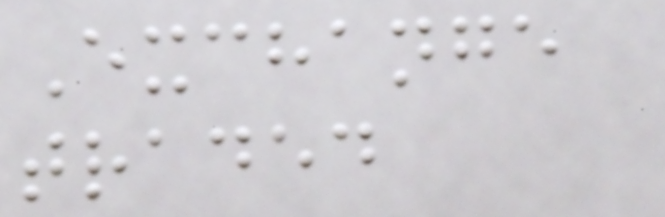Exchange
traded
